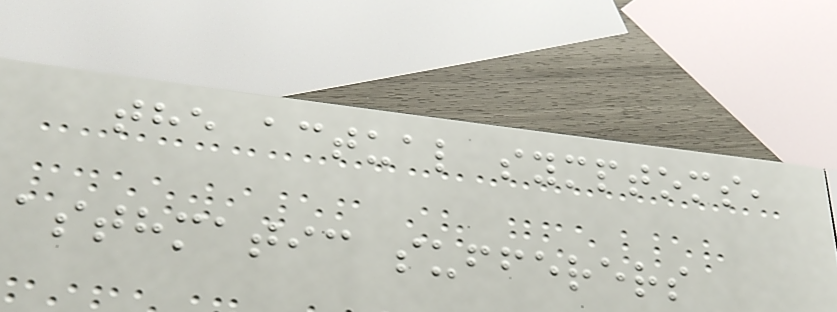the actual symptoms,
asthmatic sufferers
